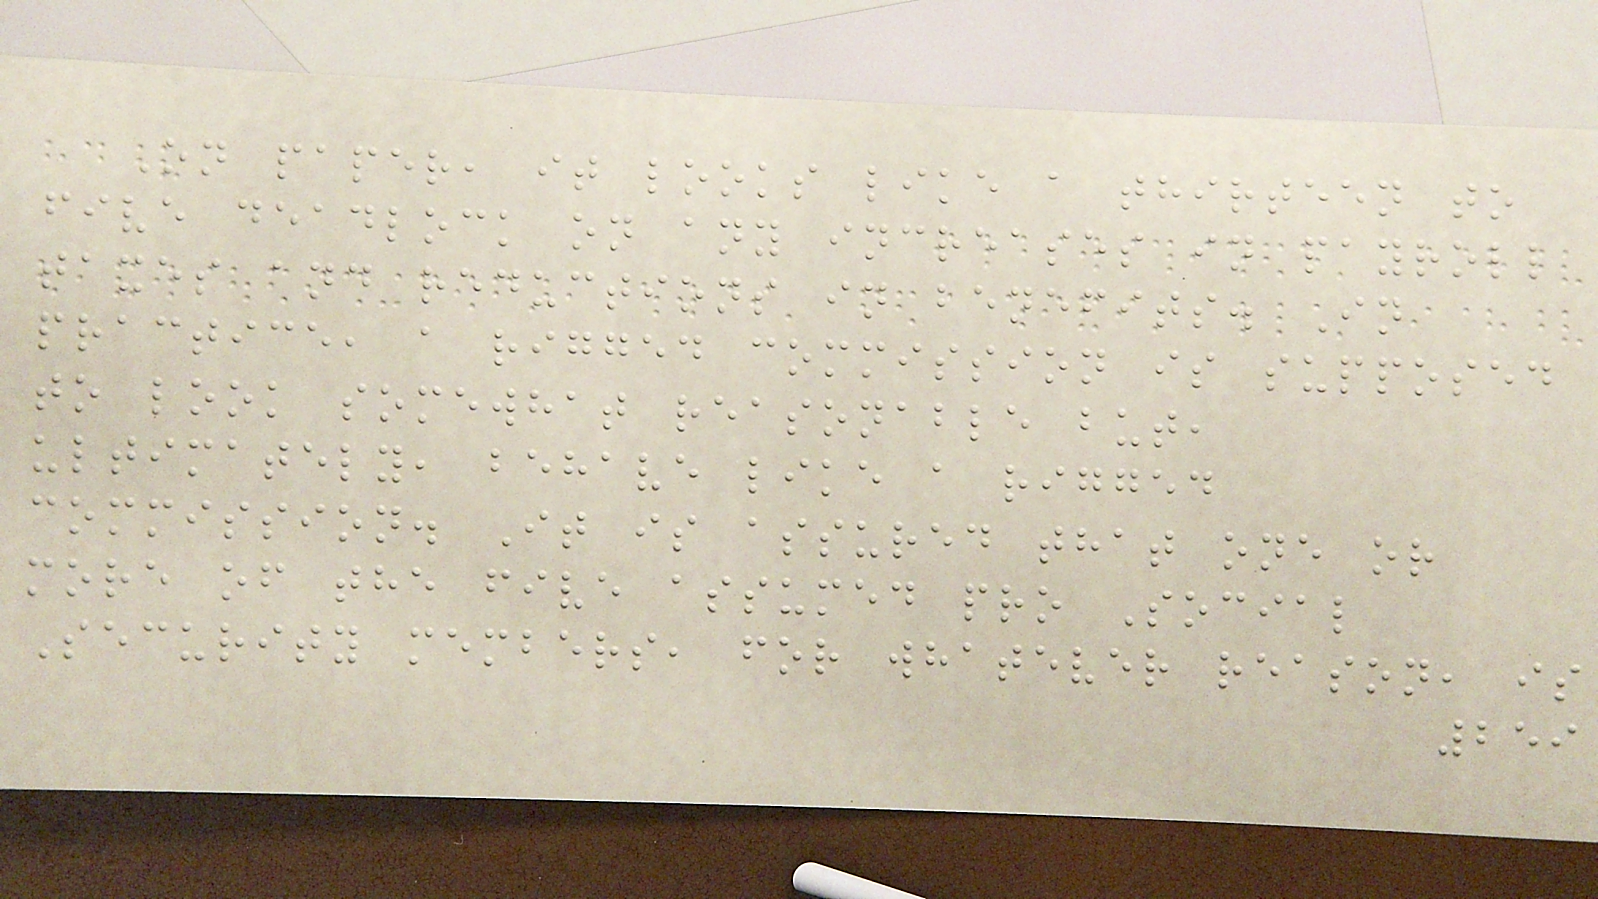On paper, it looks like a thirteen to
five deadlock on any increases in payroll
taxes and reductions in benefits. In
practice, a rigged commission is supposed
to look somewhat reasonable but,
ultimately, behave like a rigged
commission. It is assured that one or
more of the five assumed pro Social
Security members, for whatever reason, is
259
